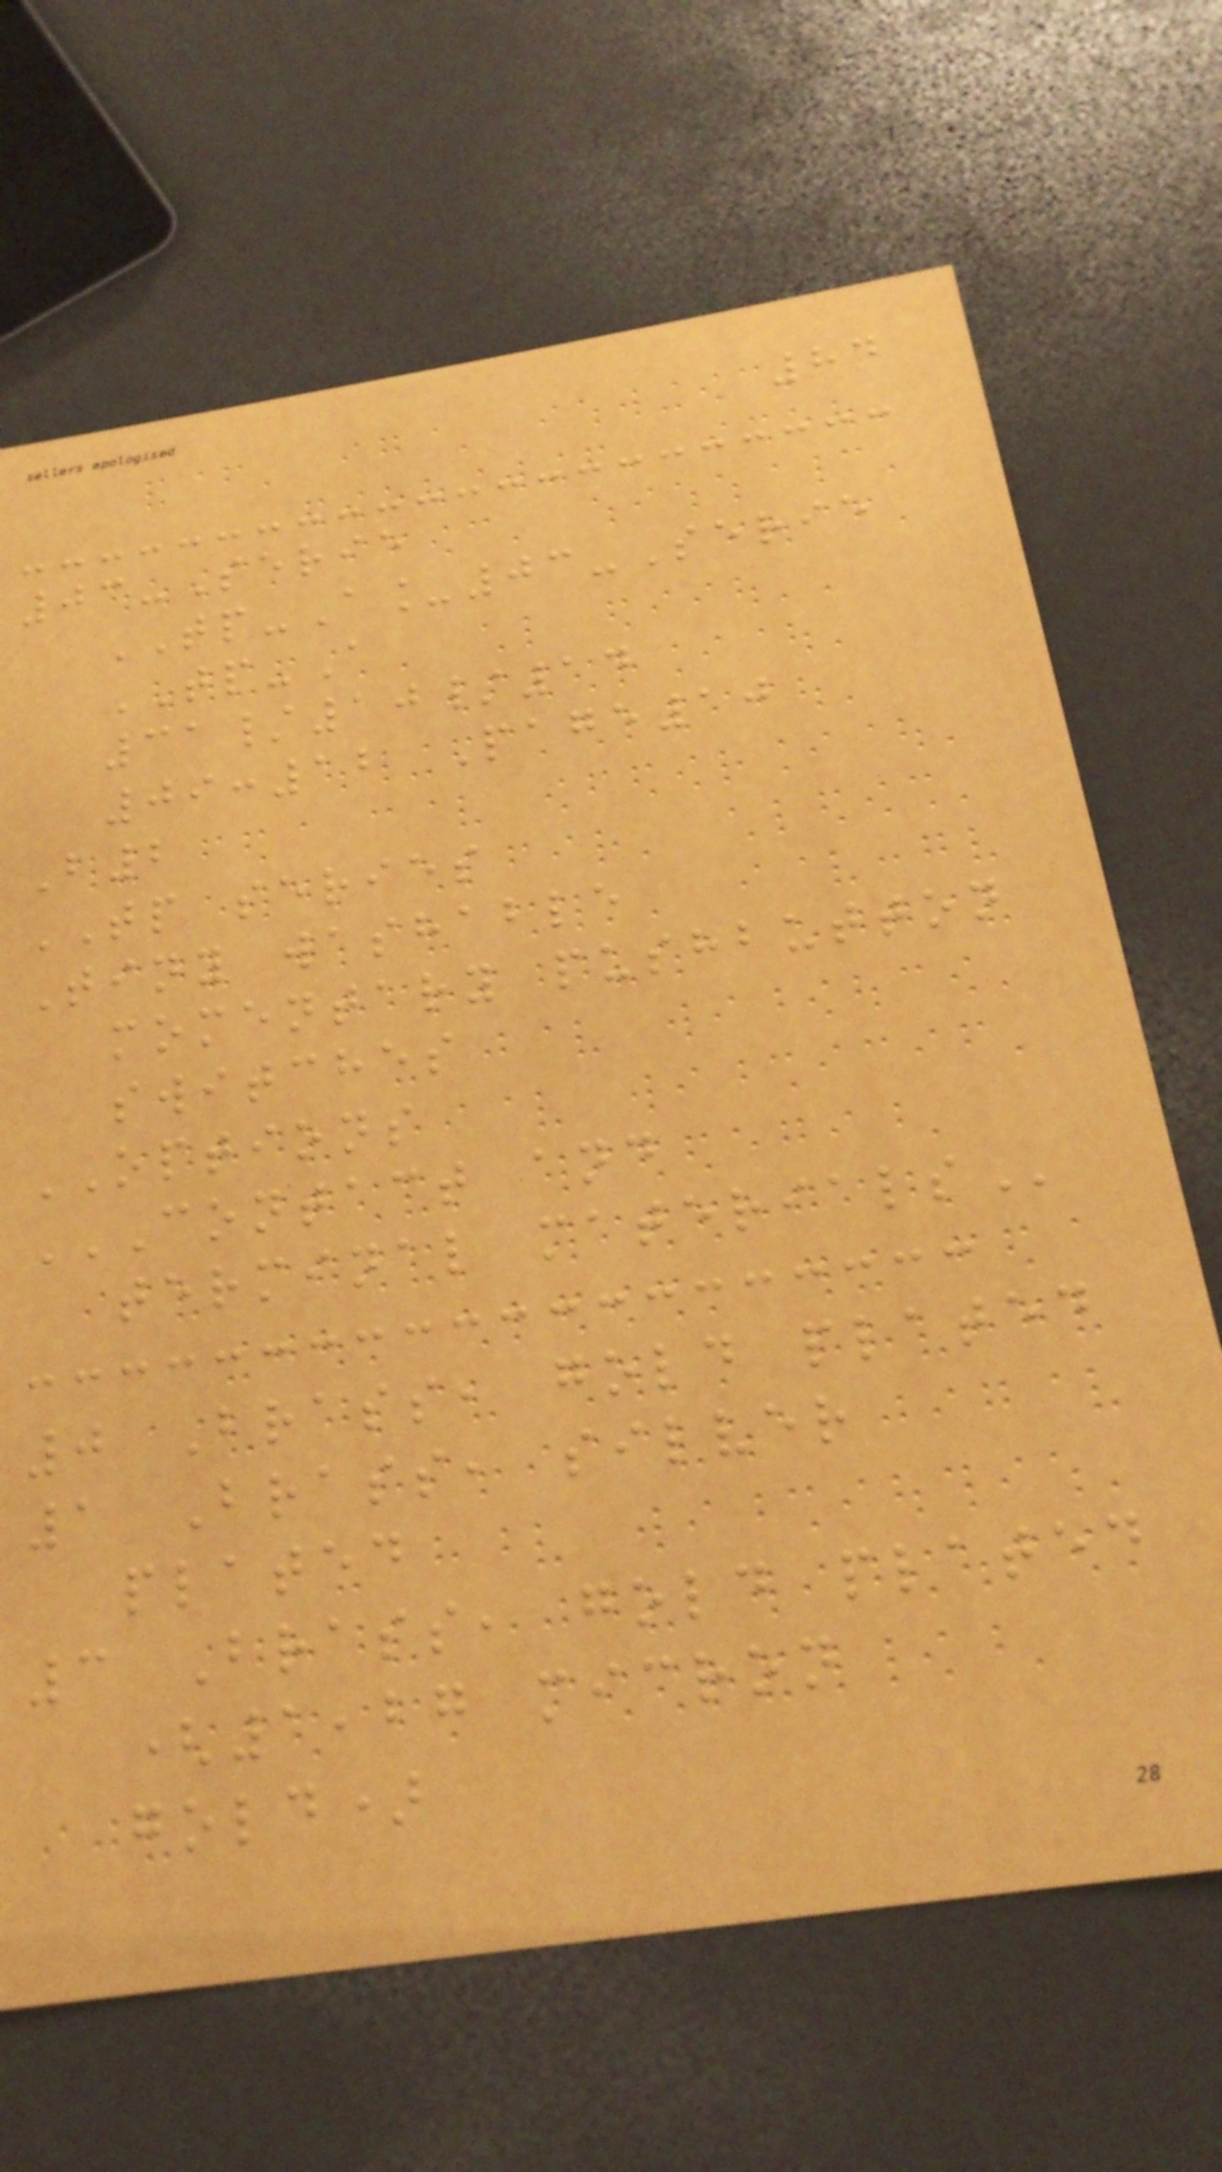84
03-Serie
TP-A_03-Serie
TP-A
31/10/14
09:12 Page10
B2
TP series
Tiny washable
momentary pushbutton
switches
OPTIONS
CONTACT AND
TERMINAL MATERIALS
0 Brass, gold plated
1 Brass, silver
plated
3 Brass, gold plated
(1,27 micron
gold)
